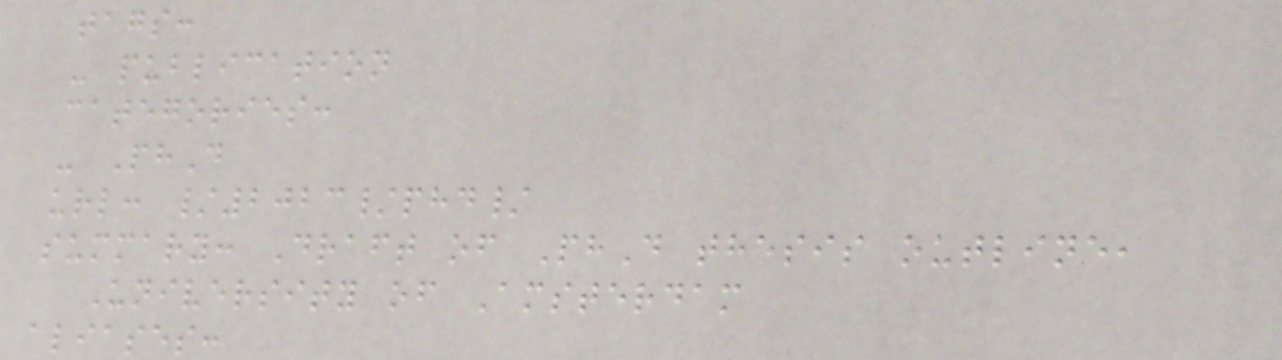tags:
- publication
categories:
- PhD
url: /2023/phd/
summary: Draft of PhD thesis outline,
University of Amsterdam
aliases:
